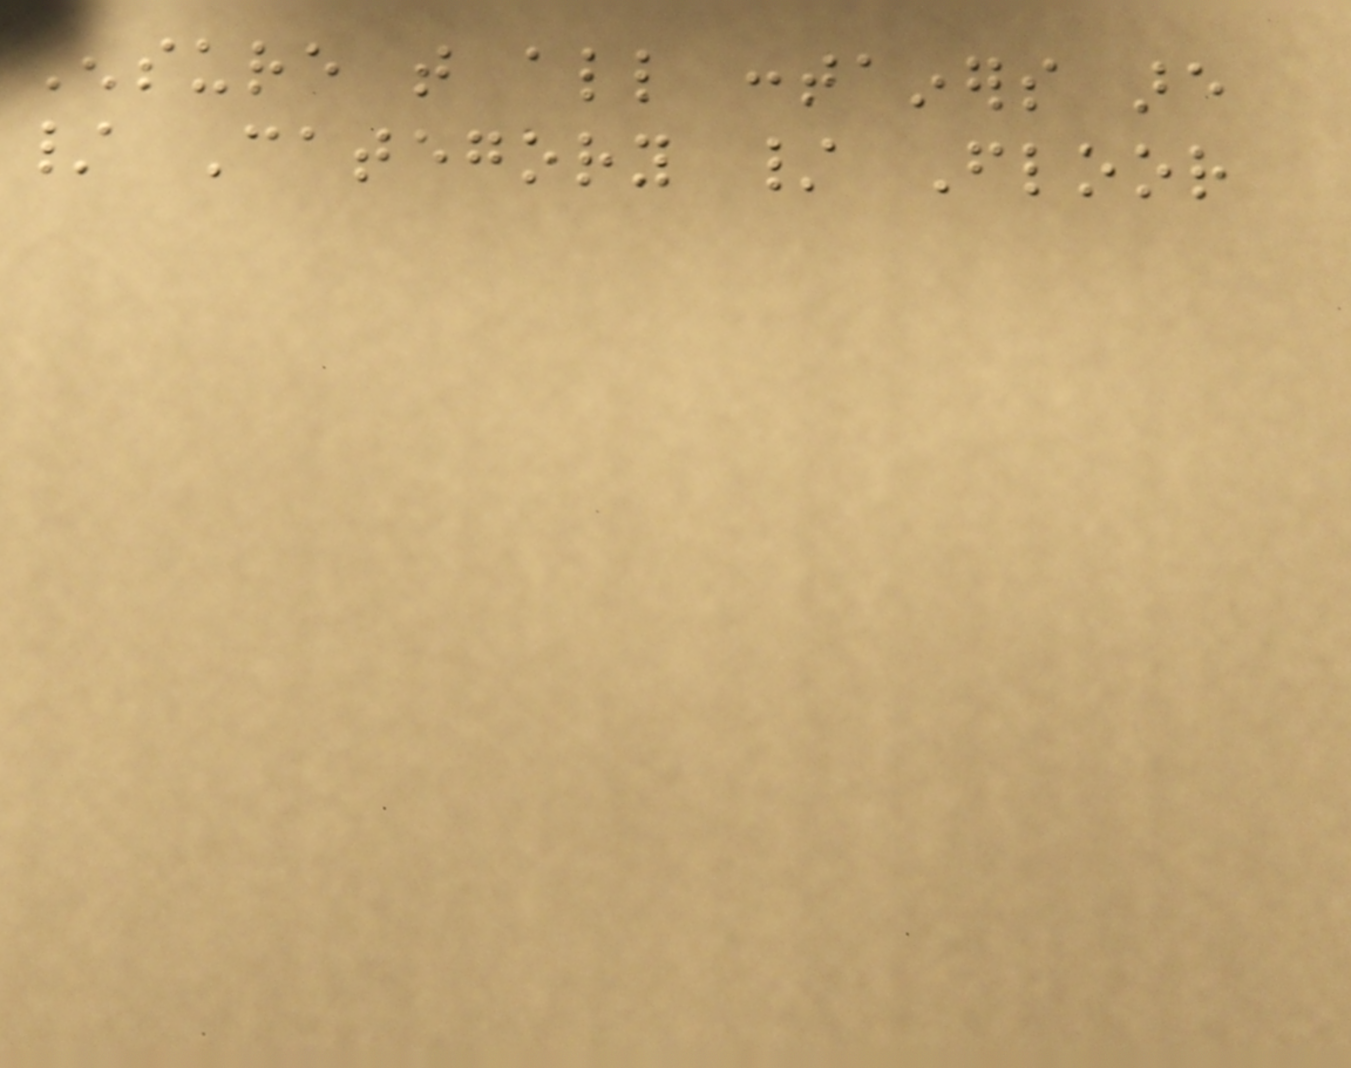Ensure that all containers are
/ Category / Floor
